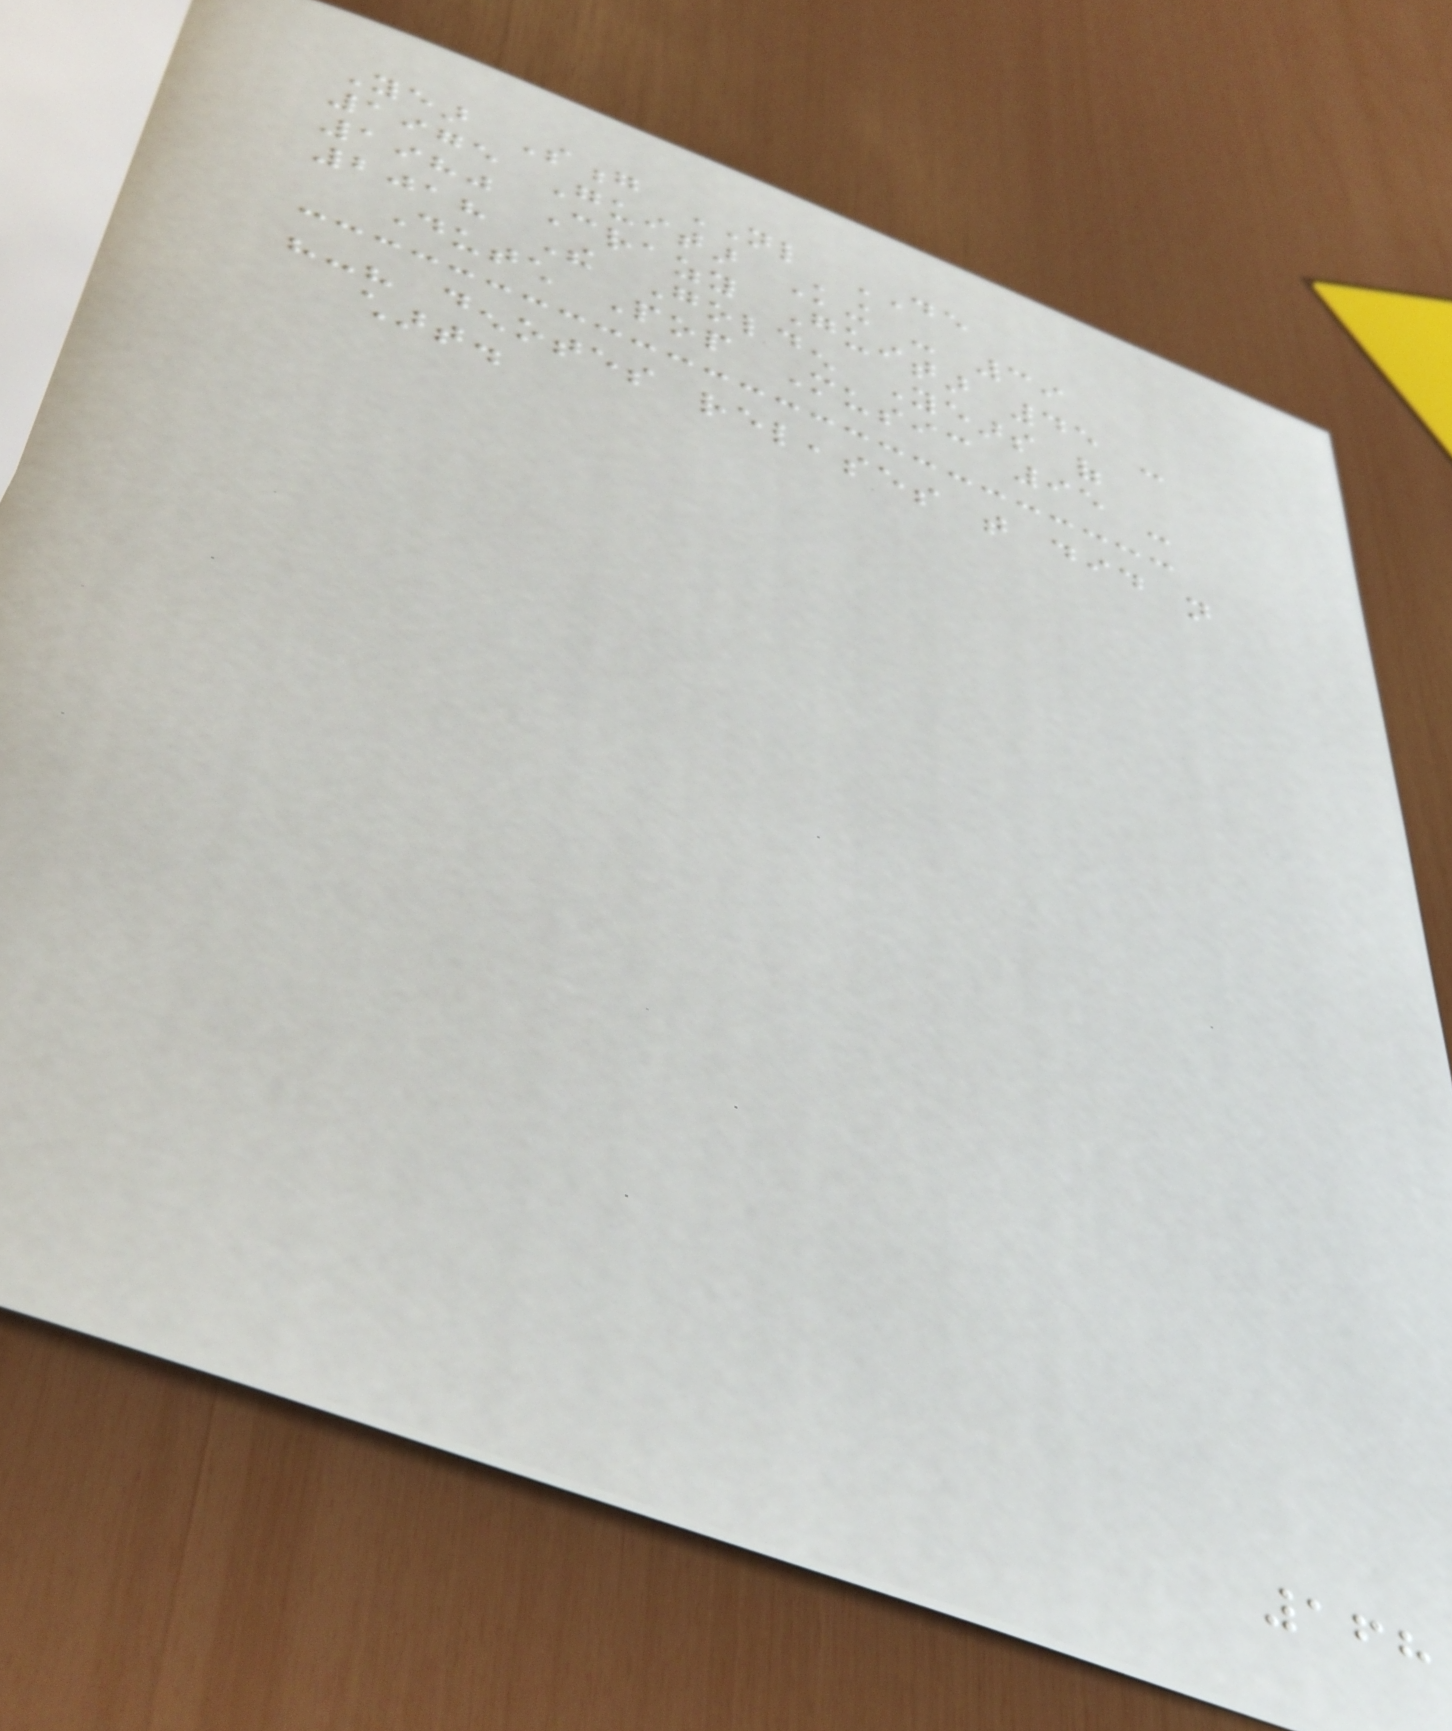Year Song NL DE
1975 Guitar King - 39
1980 Crazy Guitar 45 -
2018 The Golden Years of
Dutch Pop Music 95 -
"-" denotes releases that did not
chart.
168
